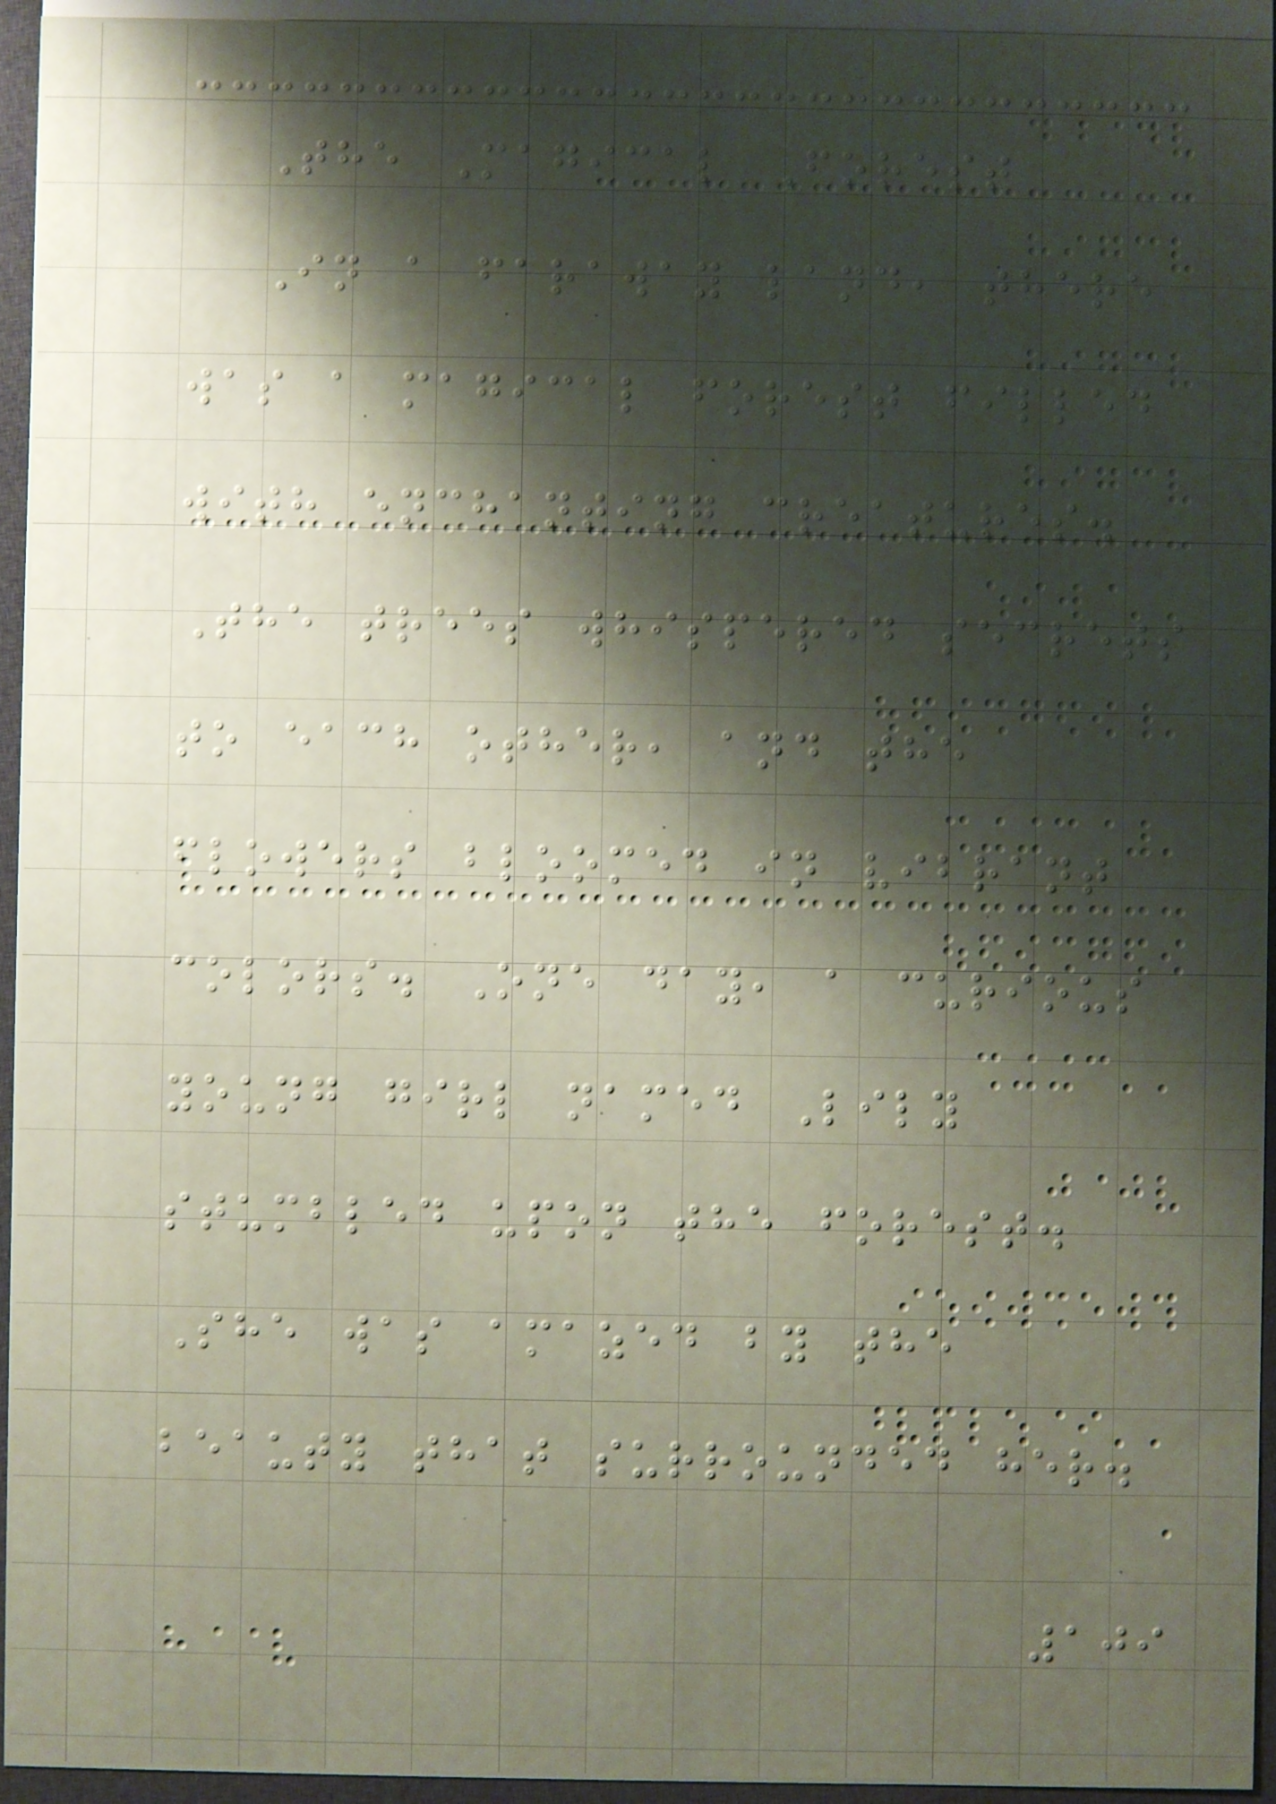The Magical Forest
In a faraway land, there
was a magical forest filled
with enchanting creatures.
The trees whispered secrets
to each other, and the
flowers bloomed in vibrant
colors. One day, a curious
young girl named Lily
stumbled upon the forest.
She was amazed by the
beauty that surrounded her.
109
